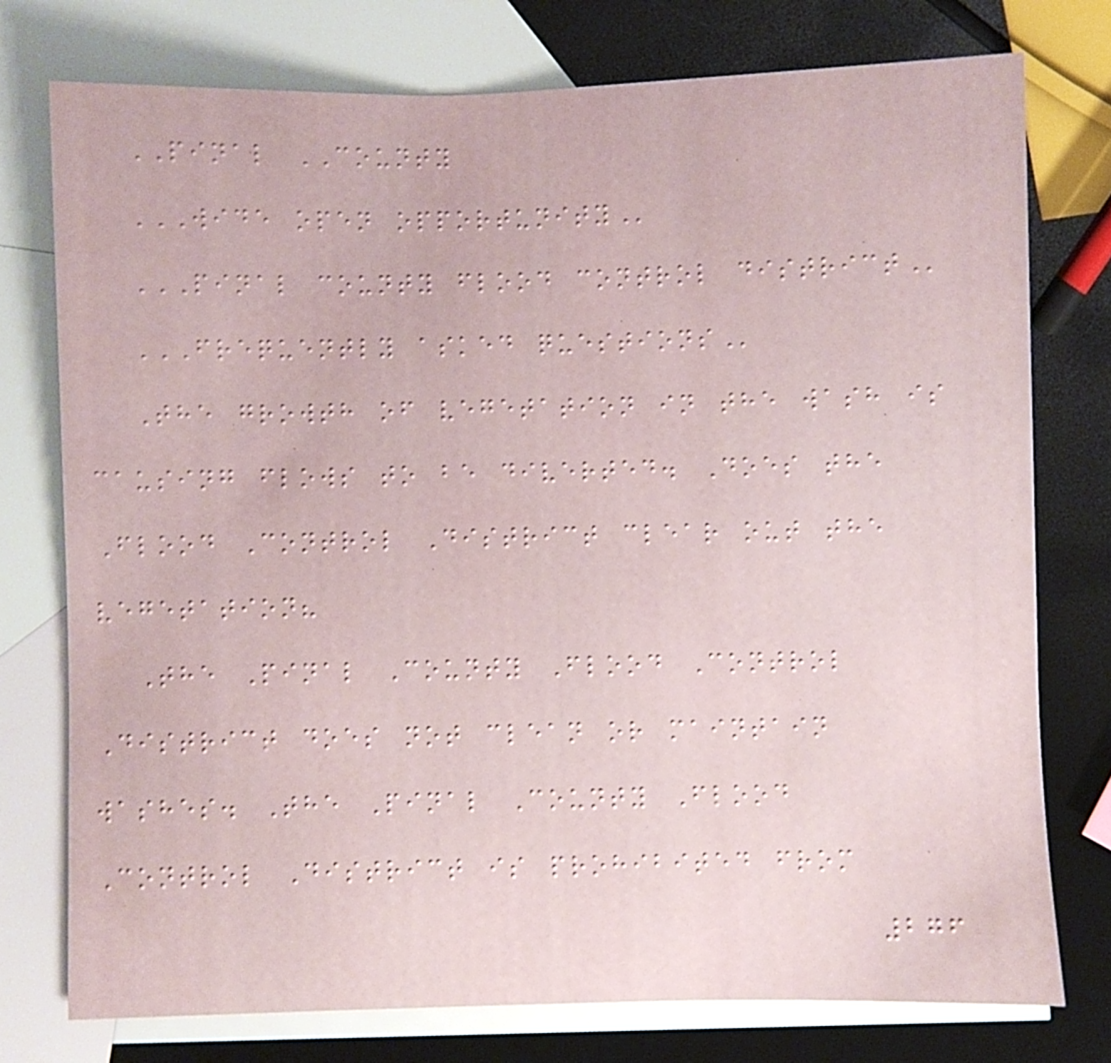PINAL COUNTY
WIDE OPEN OPPORTUNITY
PINAL COUNTY FLOOD CONTROL DISTRICT
FREQUENTLY ASKED QUESTIONS
The growth of vegetation in the wash is
causing flows to be diverted. Does the
Flood Control District clear out the
vegetation?
The Pinal County Flood Control
District does not clean or maintain
washes. The Pinal County Flood
Control District is prohibited from
276
